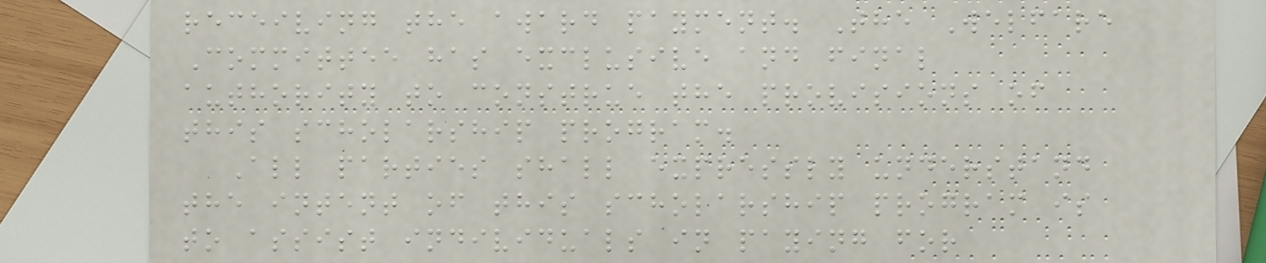receiving the award payment. The Welfare
Committee has exclusive and final
authority to construe the provisions of
this scholarship program.
All parties shall expressly understand
the intent of this scholarship program is
to assist individuals in paying for
